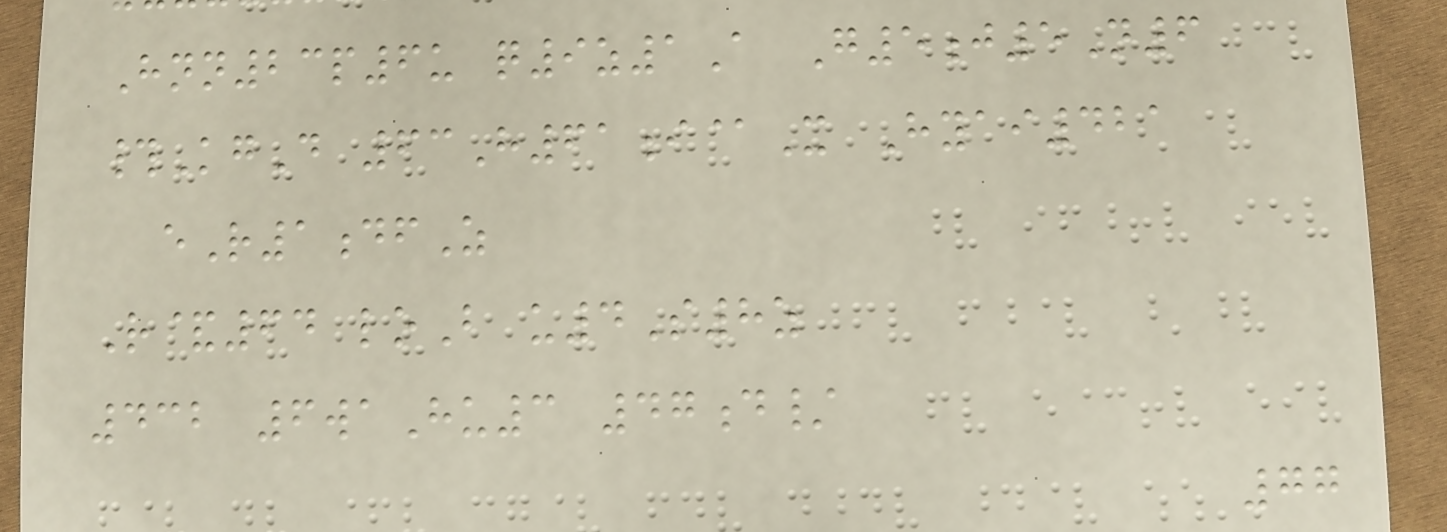Hnn23p6u q9z1A G5j5N6
#KgD 63H61i@X Hyai421
eR1dfZ
R&64 loB u4S8z
432 6waHu3 47d/
77
